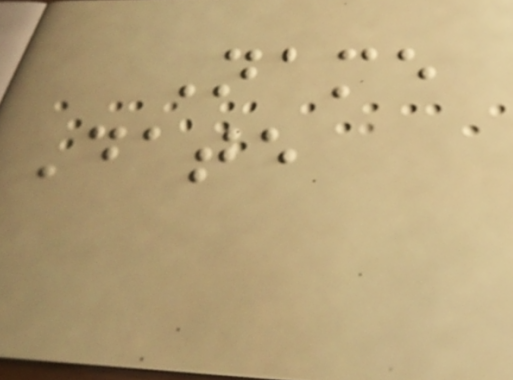Name
Date
